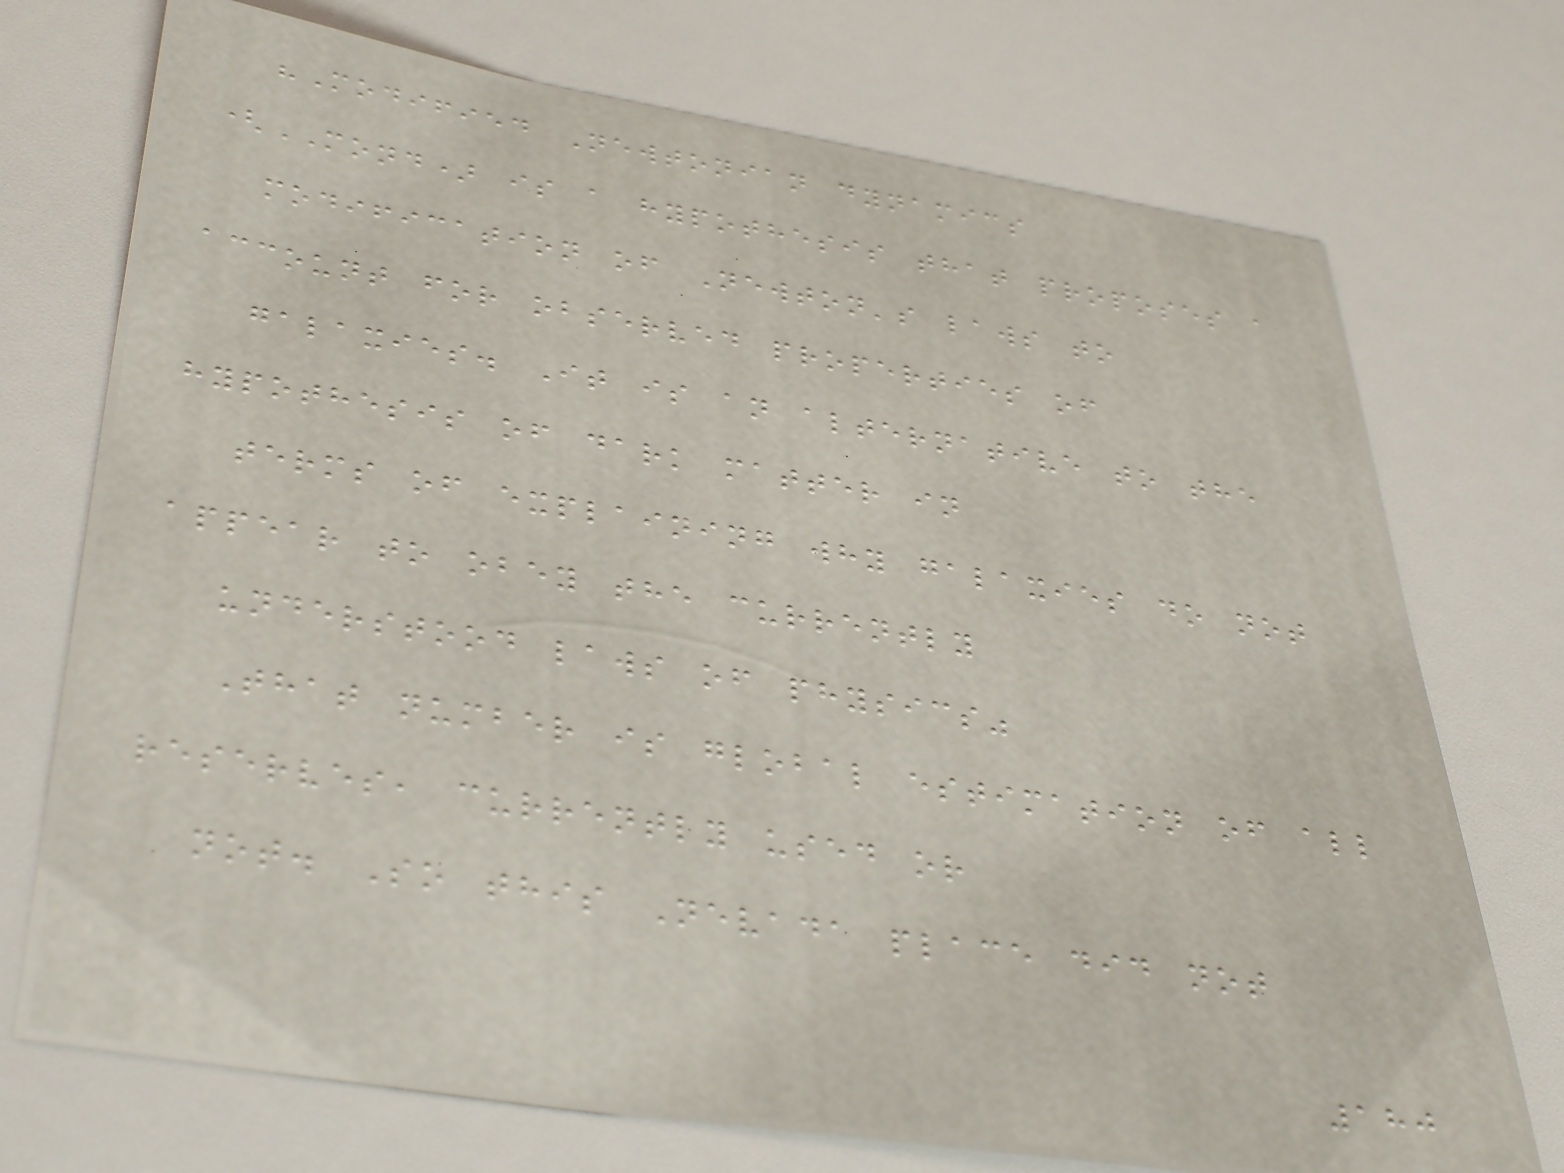"Modified Newtonian dynamics
(MOND) is a hypothesis that proposes a
modification of Newton's laws to
account for observed properties of
galaxies. It is an alternative to the
hypothesis of dark matter in
terms of explaining why galaxies do not
appear to obey the currently
understood laws of physics"
That number is global estimation of all
reserves, currently used or
not. So this Nevada place did not
180
